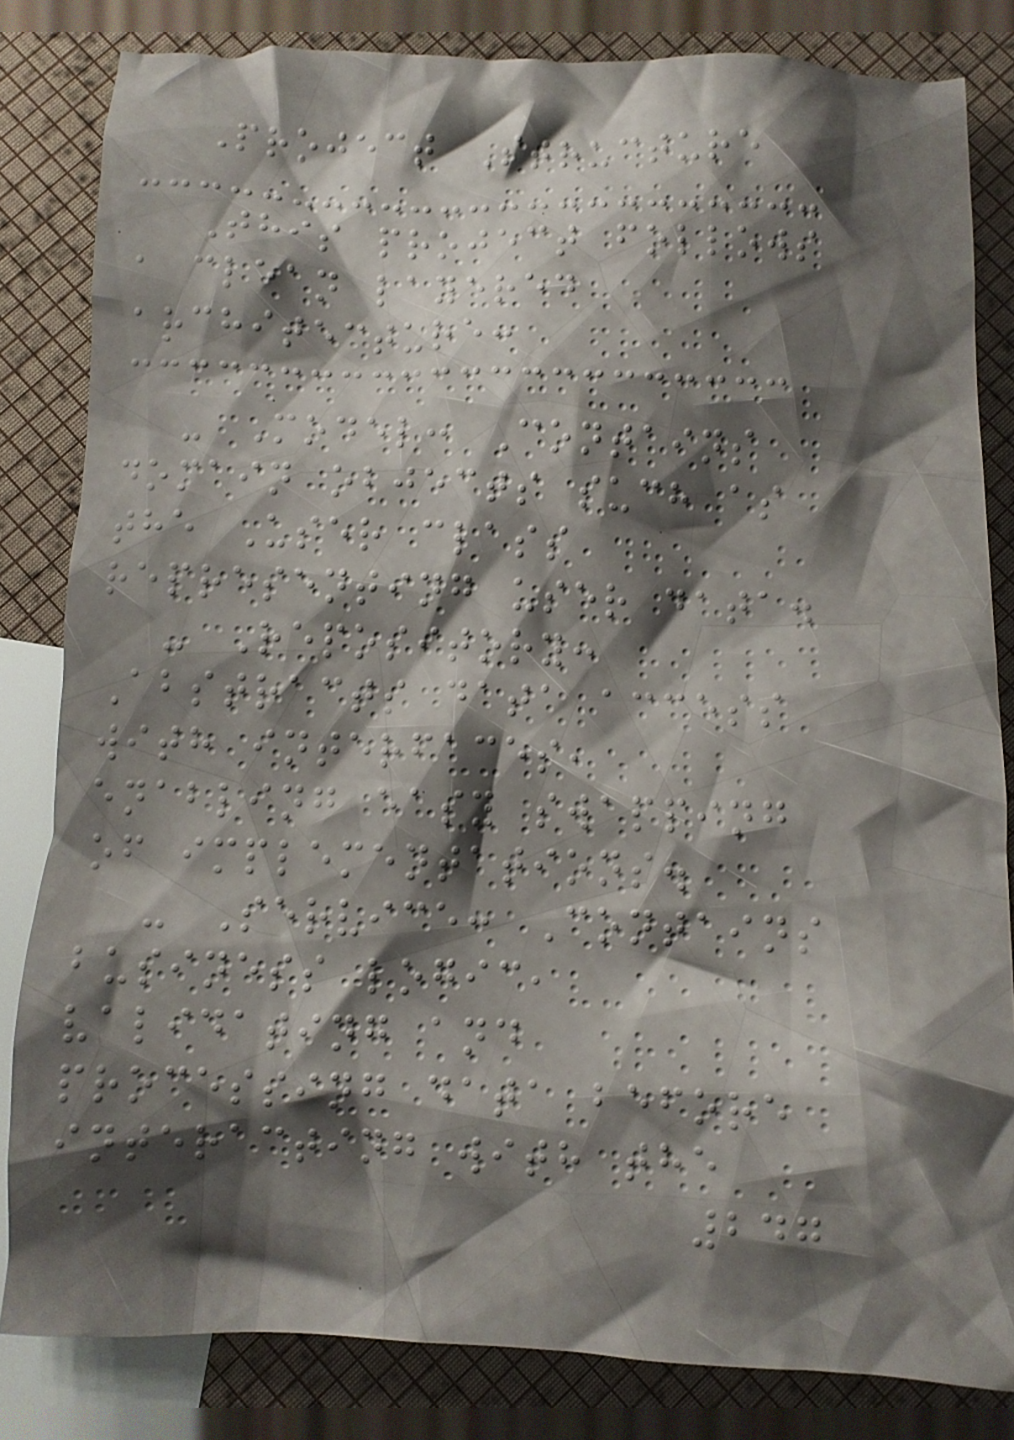Project Structure
This project follows
a clean layered
architecture:
- Model: Contains
domain objects such as
the User class
representing user data.
- Repository:
Abstracts data access
with interfaces,
enabling easy swapping
of implementations.
- Service: Contains
business logic,
validating and
processing data before
interacting with the
247
